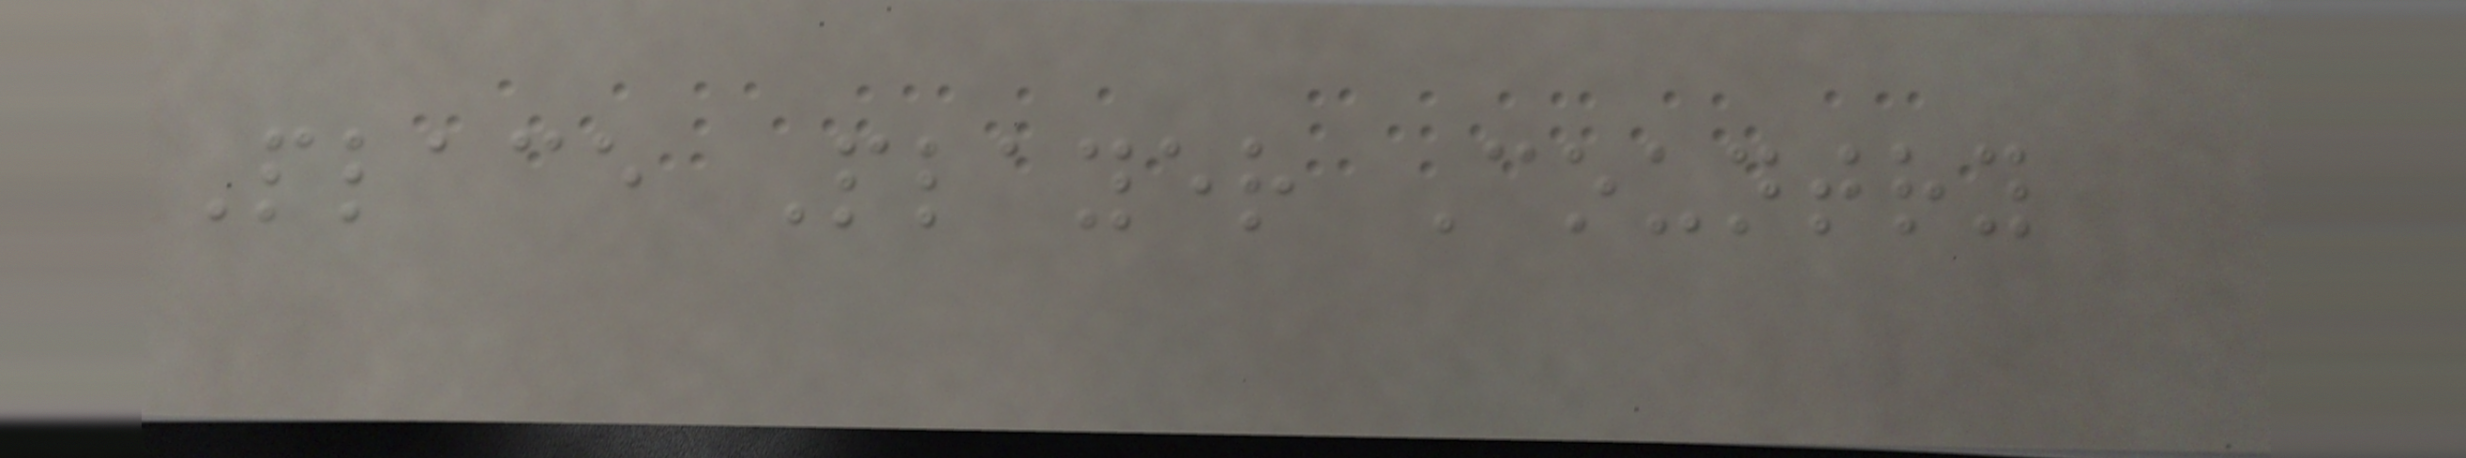Place Player Country
